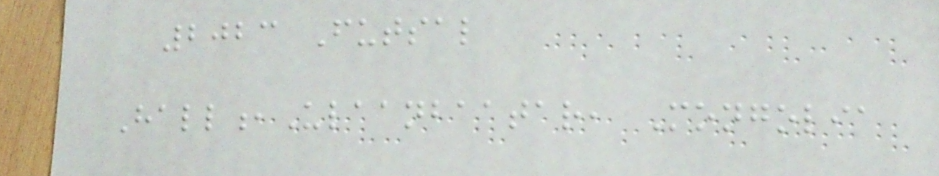2023 Futsal
Hall,Ulaanbaatar, Mongolia
